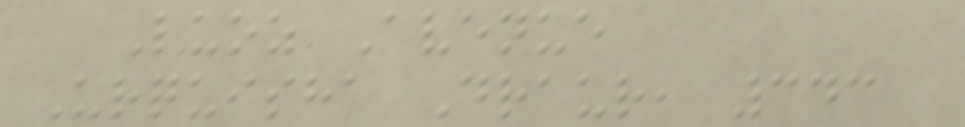Luoz Avenue
Urquisha Draur, 343
